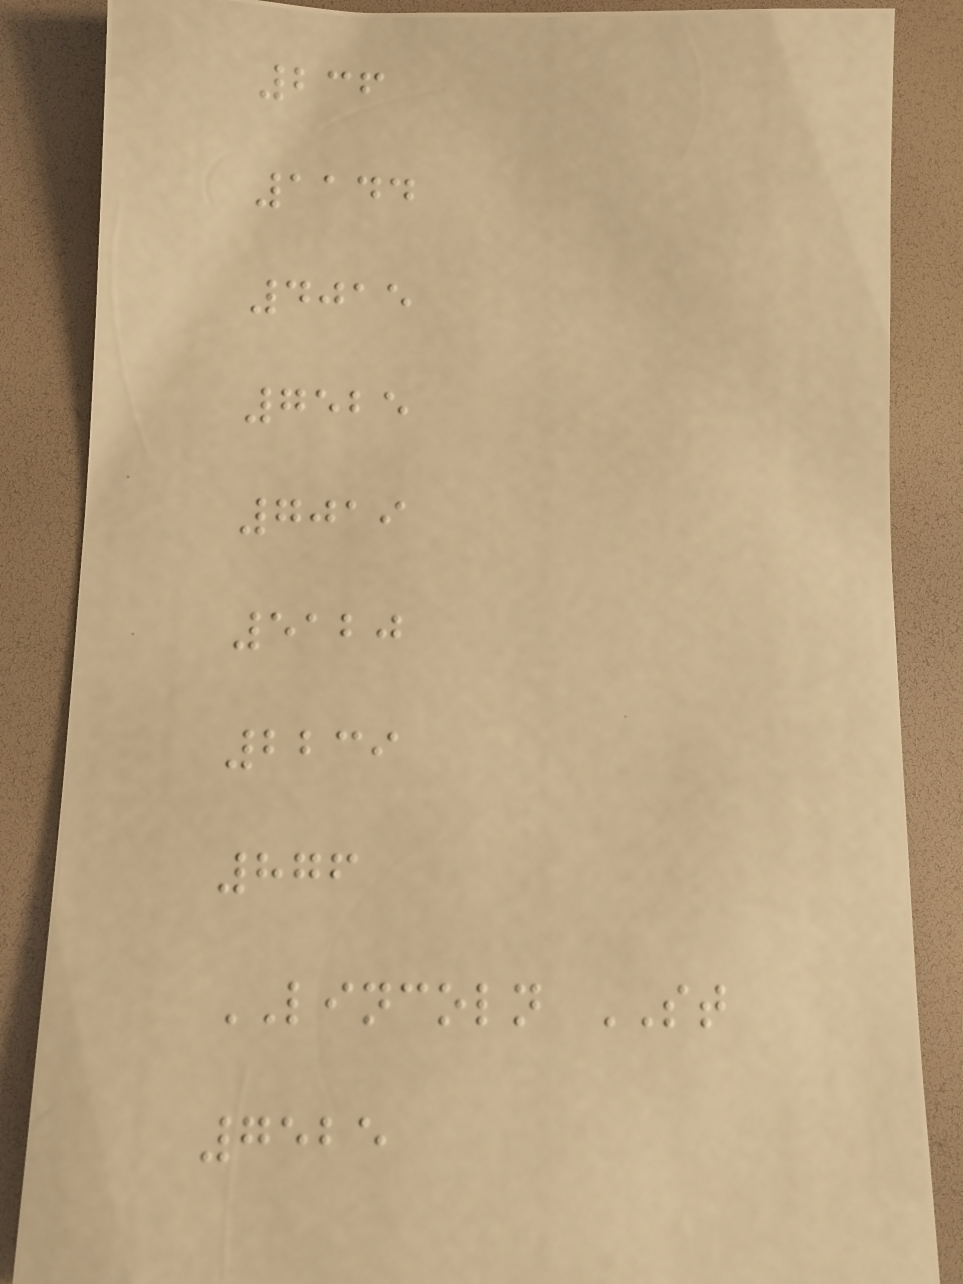236
1144
4015
7525
7019
5120
2239
876
LINCOLN ST
7525
